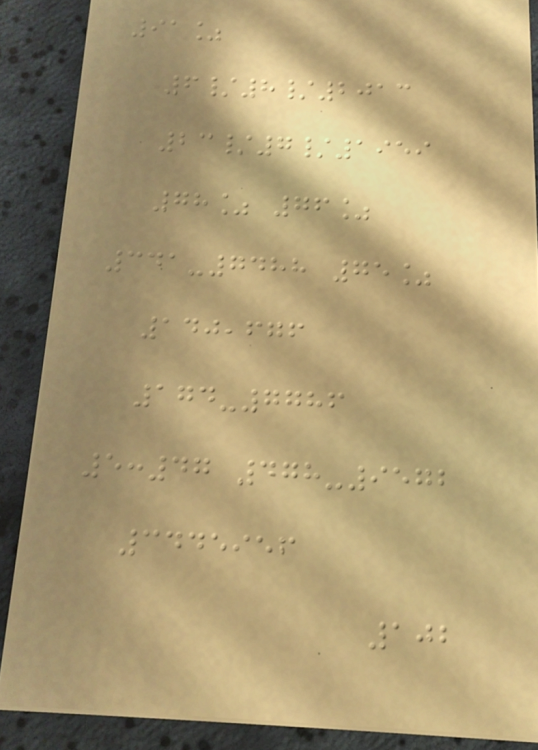91%
6/8/2013
23/7/1959
78% 76%
341-7488 75%
140,676
174-7786
5:47 478-9572
3445956
102
